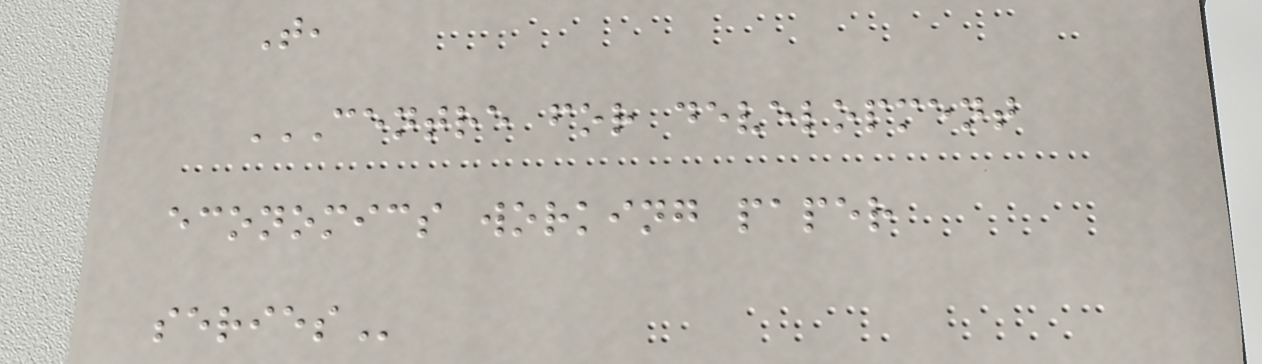T,
CENTRE FOR DEVELOPMENT
ECONOMICS WORKING PAPER
SERIES
